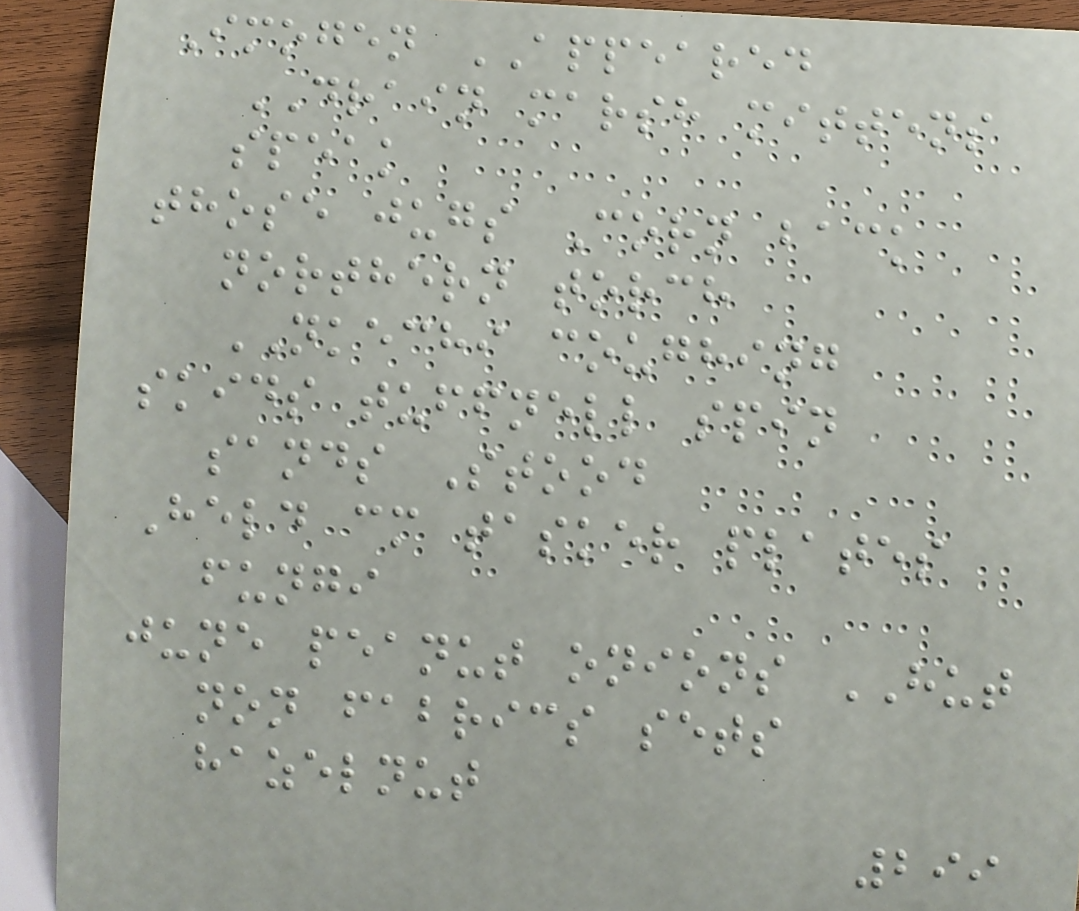Imogen APPEARED
DRAIN marsh mittens
speak
those jugs Corn back
northern torch
NKECHI coughing
skids tuffnell spin
sands Stood
Held cm tasker plates
fungi
june peanut onions HUT
non fabrics sets
hazelnut
299
